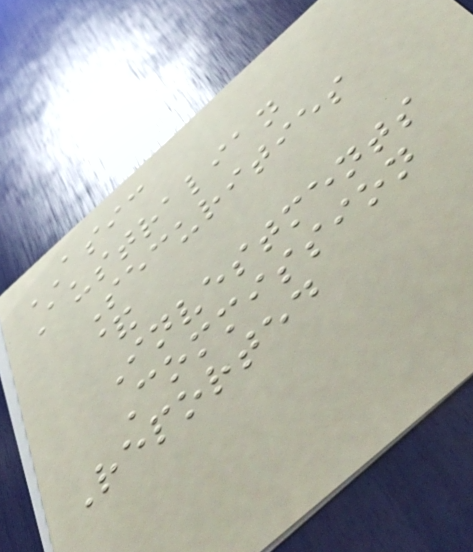ASIC
Australian
Securities
&
Investments
Commission
Reported
